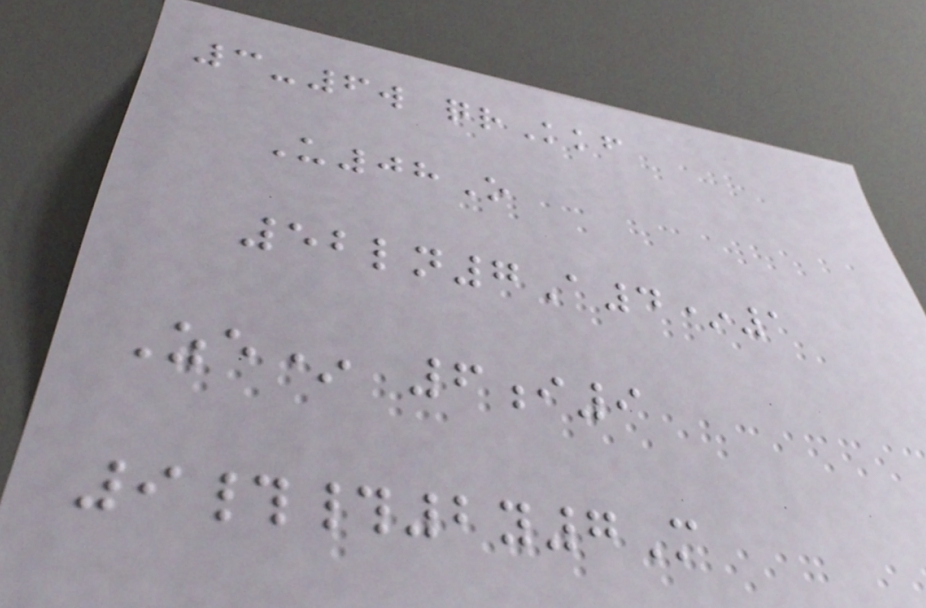3-6w qrKkf
U08O
52ln7A4*1
Ze* 6i9
9##2y7M
